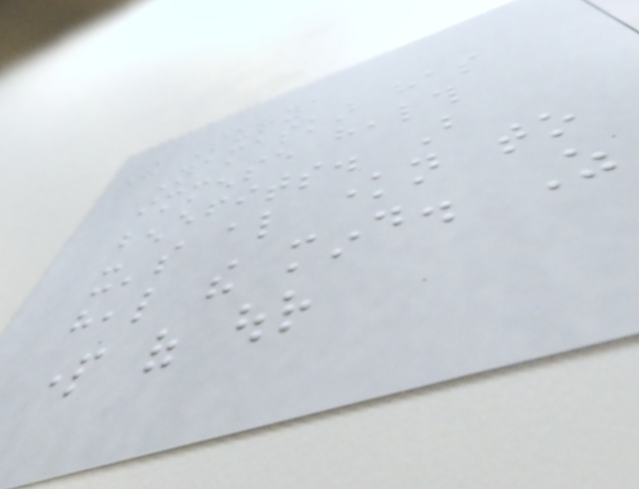The Surya
Namaskar has
immense health
benefits. But
it's also known to
heal the mind. As
part of our
